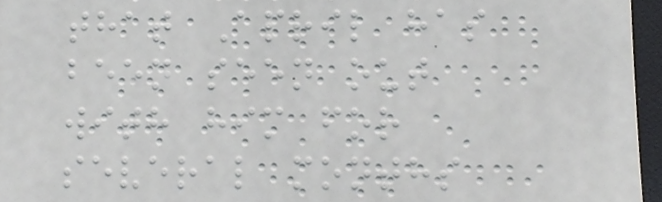that April has
been seen out
with him for
several months
